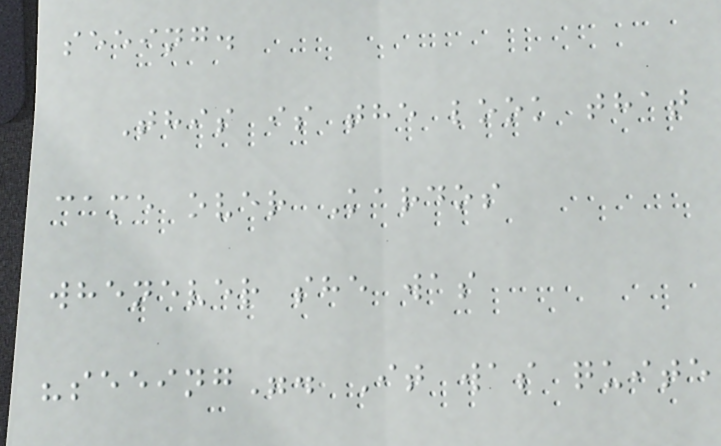seeing.
This is the look that
came over Kardos
whenever she was
"seeing". It was quite
